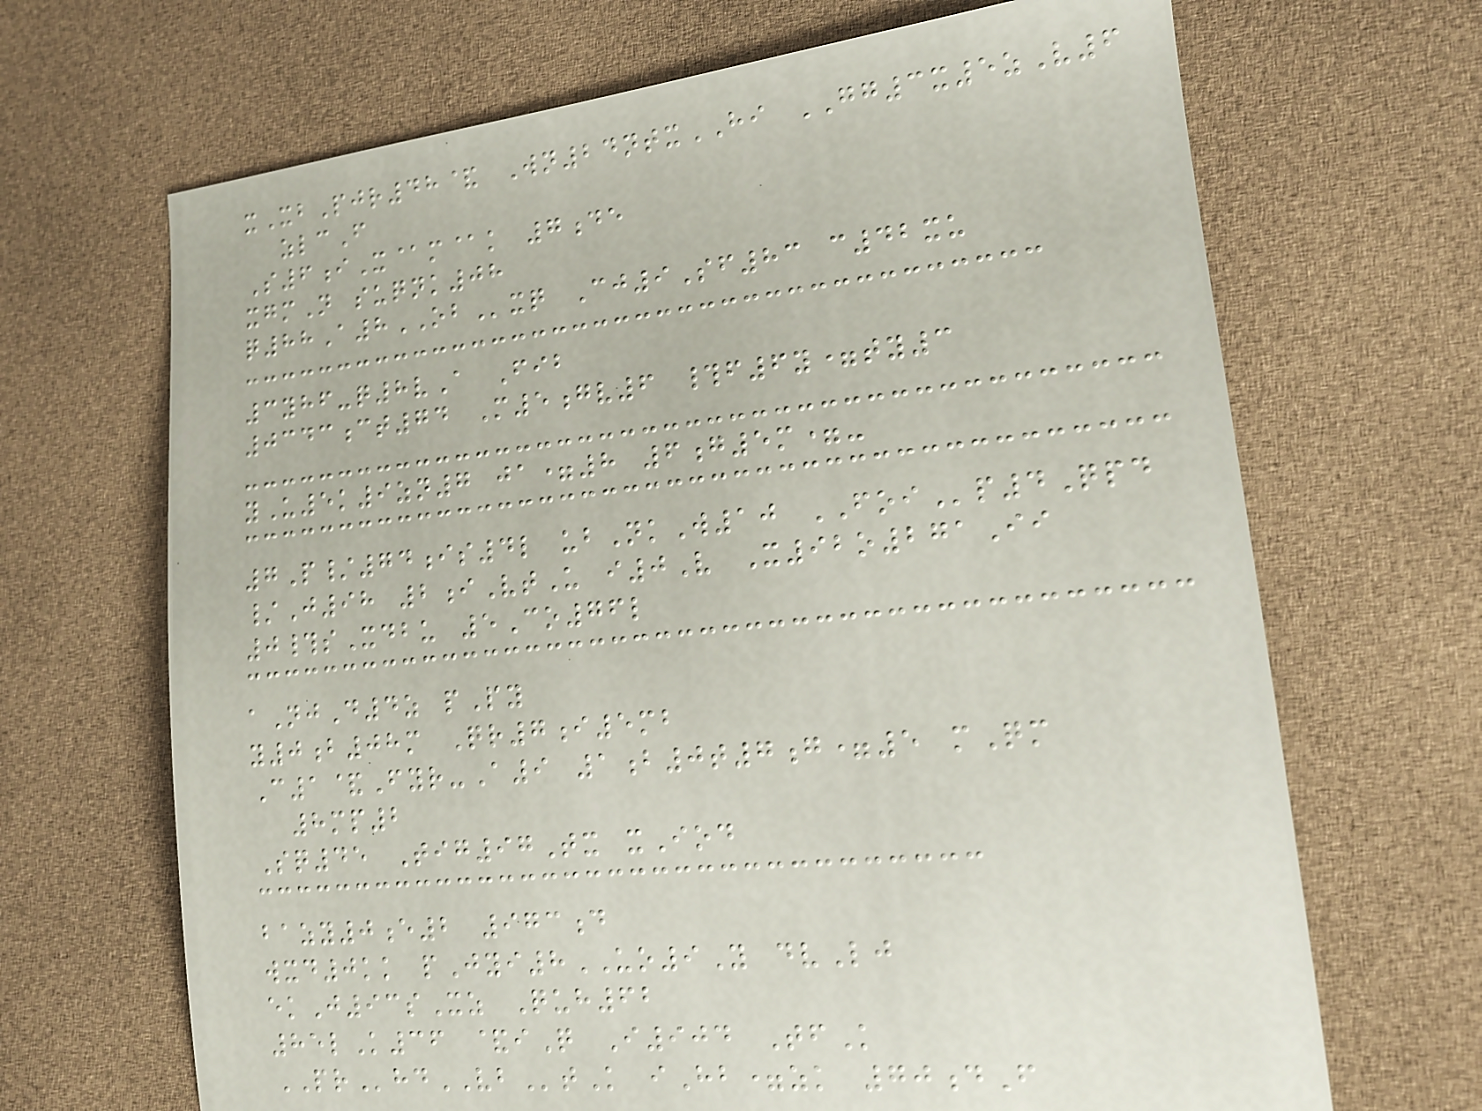xXbPjr48& Wn24ntxHI GG3x5zV6
zlcF
S6iX@m@k 7de
xgmN suqnk08
q88A8OBxq Cj9Sf83 c42xu
3yhf-q8vA Fib
0343ct74 M5gv6 #f6y=ty3
yU5k9zn7 ja=8 6g5m=-
7P/74is4l ubNkW10 FOIp4Qpd
/J98 2iVtU i0V X92o271Ii
0#sXdbu 5Co76l
aNjD4z pPy
y0b08m Qr7i5mb
C1&Fyr-A9 1b0t7g=5 mQm
8mp2
Sq45 Tig97Tx xIod
bazy0e2 973d
wxd0kk pJyi8UO9Y dvLj
ekJ93sXz Quh62
85lK36 &iQ I904 TfK
PRhdVBtK iHb=zk 70dF
